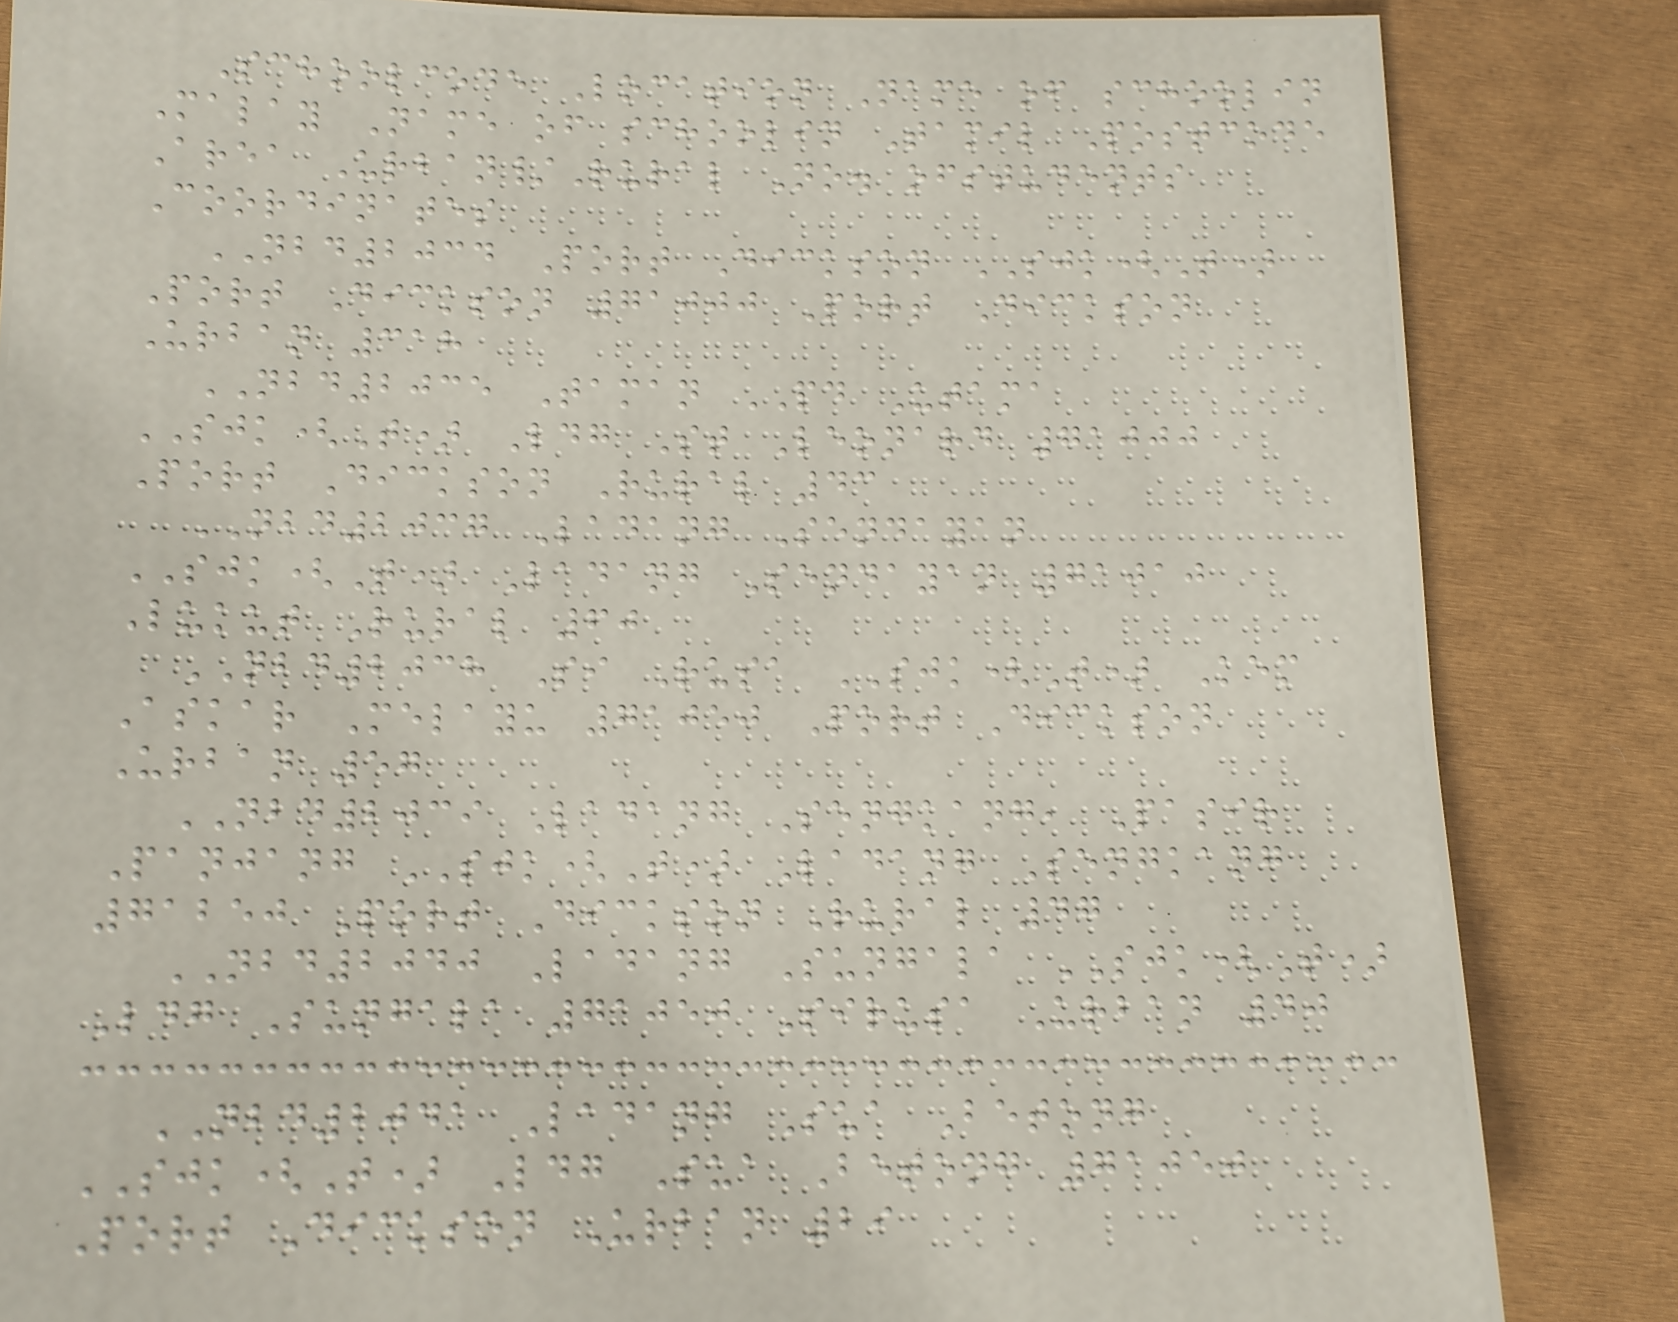Schoolcode Location Name of schoolin
Malay Name of schoolin Tamil Postcode
Area Urban/Rural No. ofstudents
Coordinates
NBD2034 Port Dickson SJK(T)
Port Dickson 71000 Port Dickson
Urban 318
NBD2035 Taman PD Utama
SJK(T) Ldg St Leonard 71000
Port Dickson Rural 43
NBD2037 Ladang Sendayan
SJK(T) Ladang Sendayan 71010
Lukut Rural 60
NBD2038 Si Rusa SJK(T) Kem
Askar Melayu 71050 Port Dickson
Urban 57
NBD2039 Ladang Sengkang, Pasir
Panjang SJK(T) Ladang Sengkang
71250 Port Dickson Rural 47
NBD2040 Ladang Sungala SJK(T)
Ldg Sungala 71050 Sirusa Urban 40
NBD2041 Ladang Sua Betong
SJK(T) Ldg Sua Betong 71050
Port Dickson Urban 29
